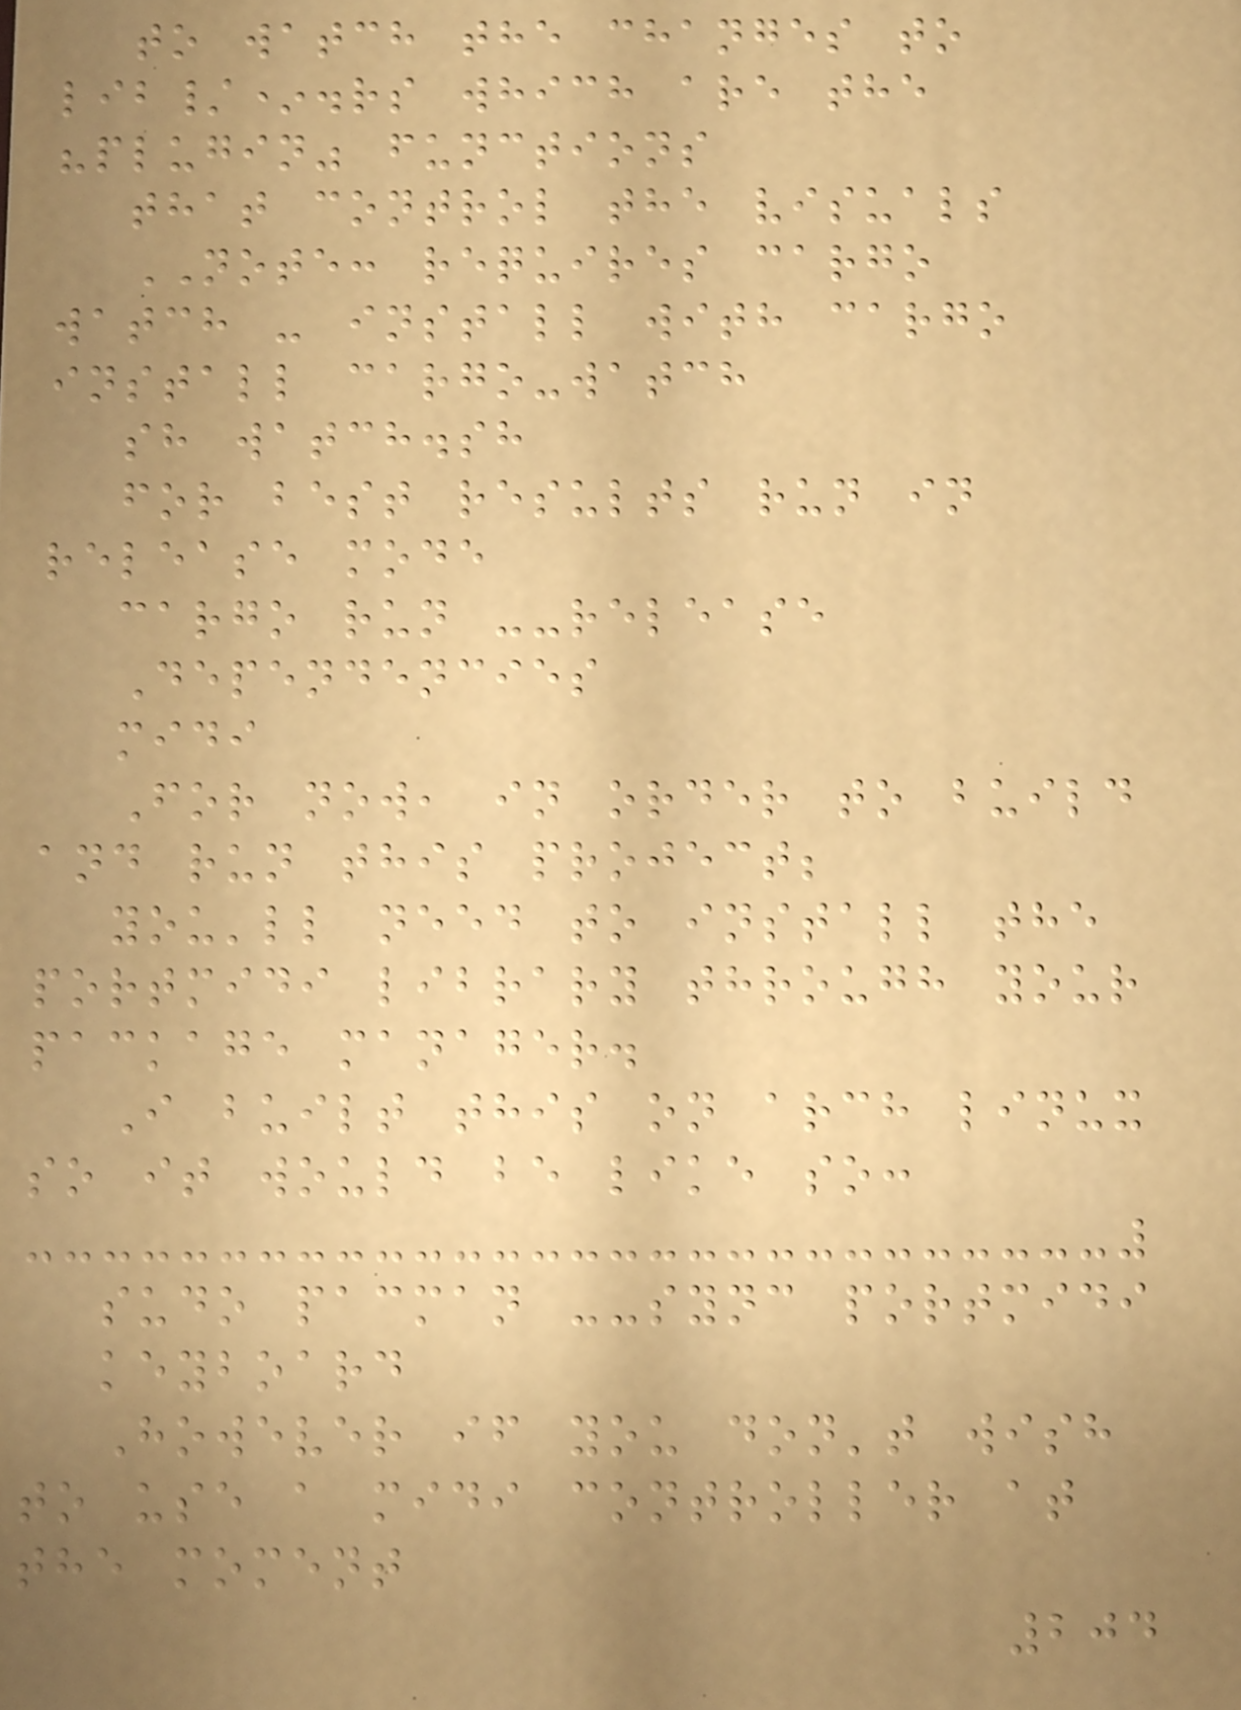to watch the changes to
lib/*.rs which are the
"plugin" functions
that control the visuals
NOTE: requires cargo
watch - install with cargo
install cargo-watch
sh watch.sh
for best results run in
release mode
cargo run --release
Dependencies
midi
For now, in order to build
and run this project;
you'll need to install the
portmidi library through your
package manager.
I built this on arch linux
so it would be like so:
sudo pacman --sync portmidi
keyboard
However if you don't wish
to use a midi controller at
the moment
204
